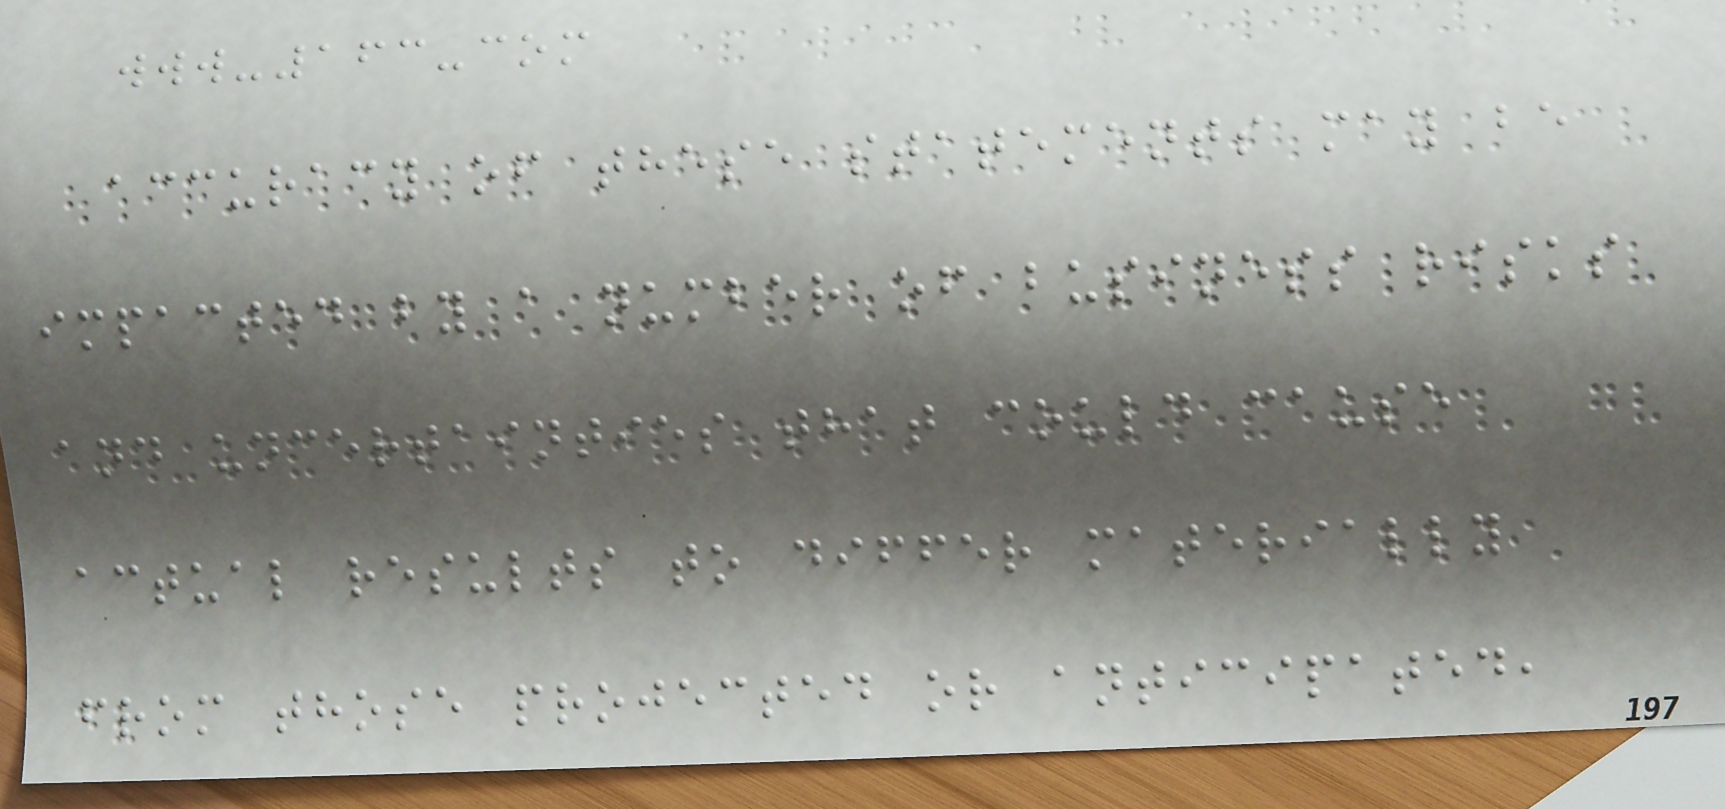www-163-com
accuracy of these statements may be
impacted by a number of business risks
and uncertainties that could cause
actual results to differ materially
from those projected or anticipated,
